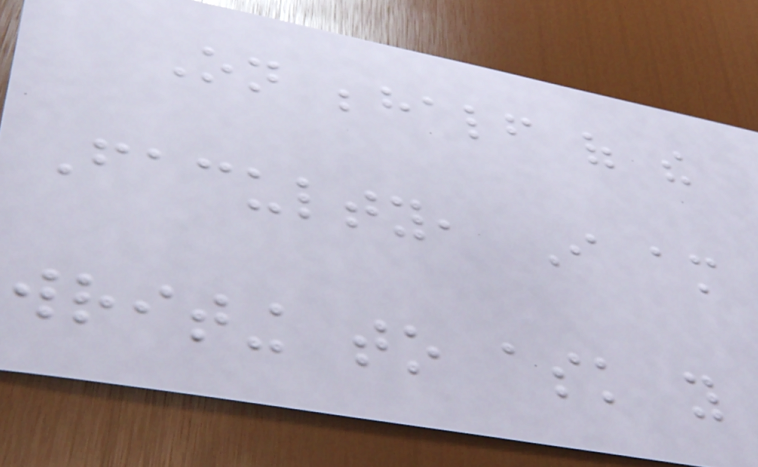On behalf of the
Faculty, I am
writing to ask you
